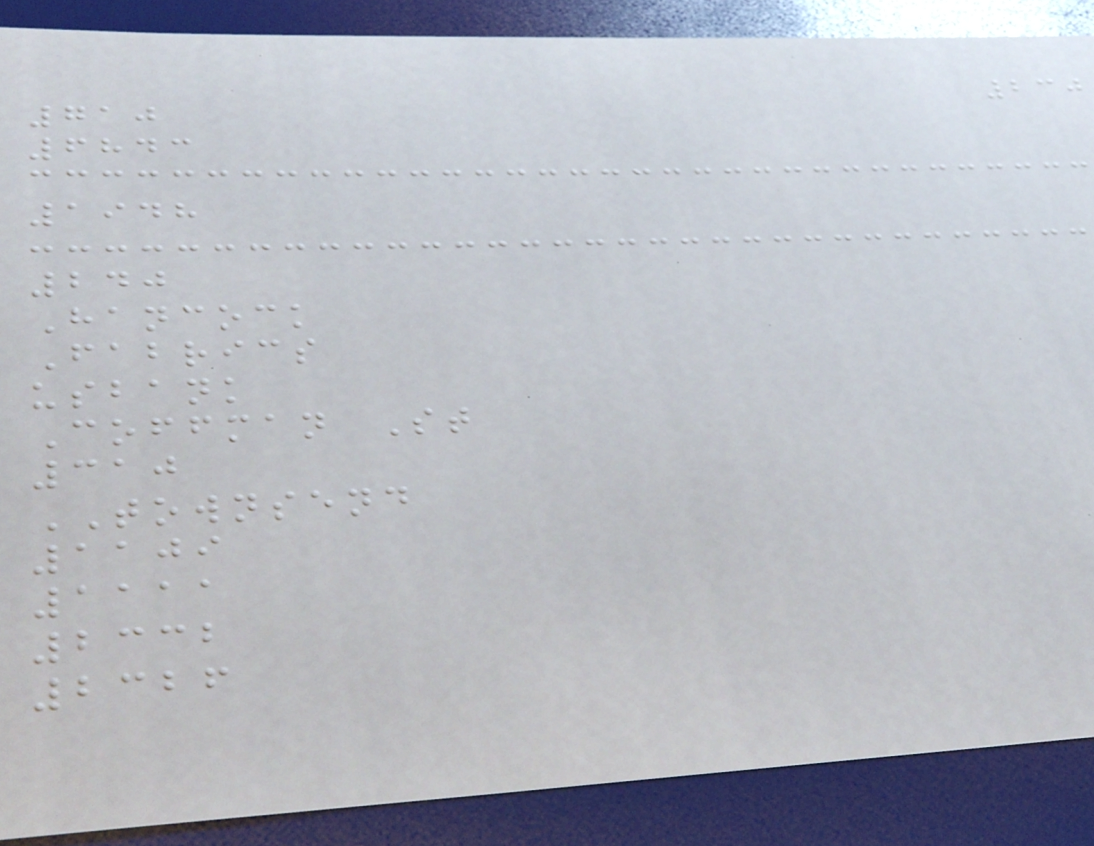230
710
6843
1948
240
Hancock
Fabrics
usbank
Coffman St
310
TOWNSEND
1109
1111
2332
2326
